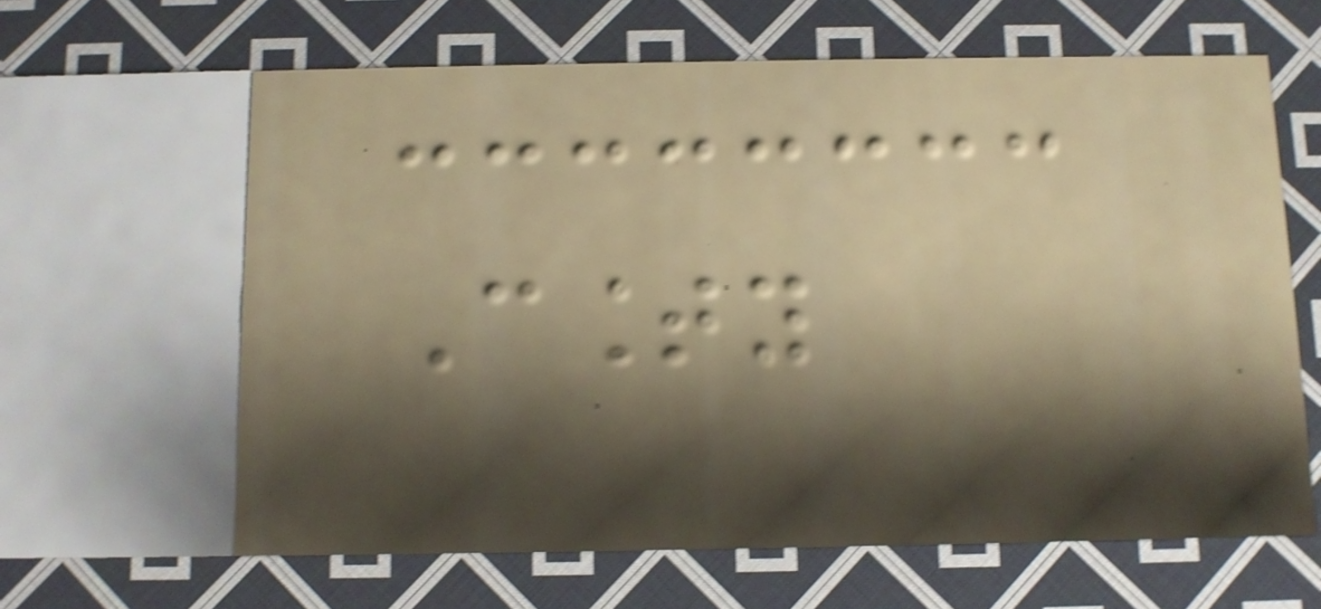County
